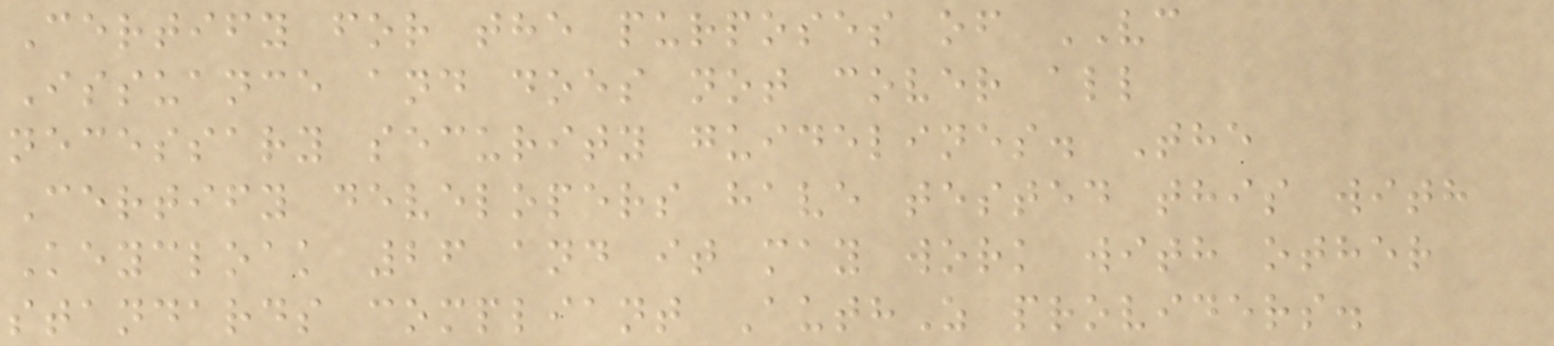Certify for the purposes of VC
Issuance and does not cover all
necessary security guidelines. The
Certify developers have tested this with
Keycloak 26 and it may work with other
standards compliant AuthZ providers.
